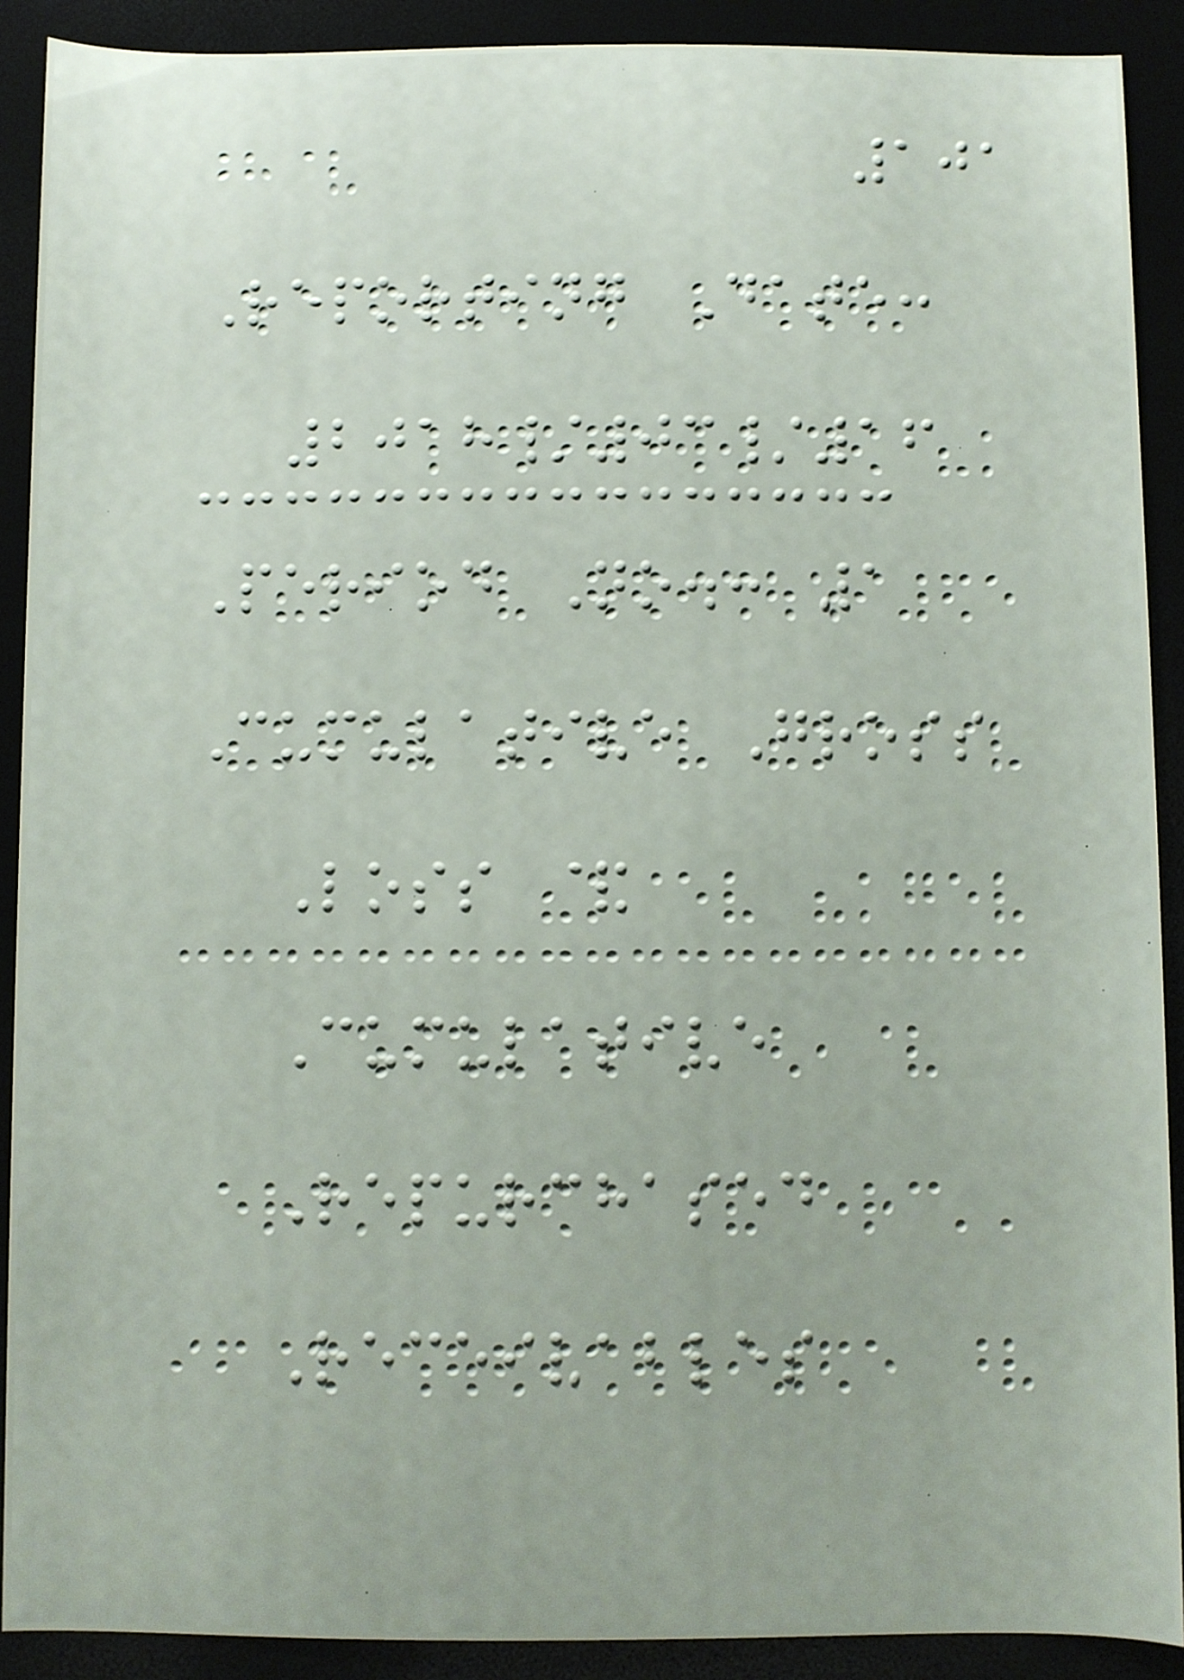101
Reporting Date:
2018/03/16
Period No.: 1
Cumulative Gross
Loss &
Cumulative
Repurchased
Receivables
